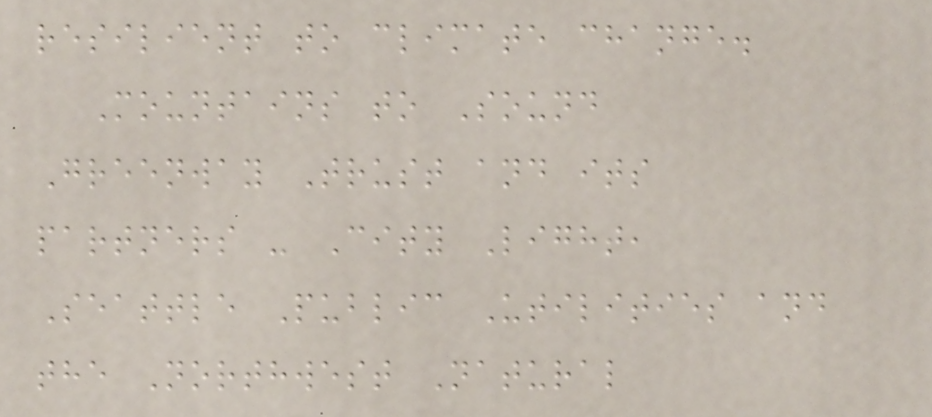resilient to climate change.
Mountains to Sound
Greenway Trust and its
partners - City Light,
Seattle Public Utilities and
the Northwest Natural
